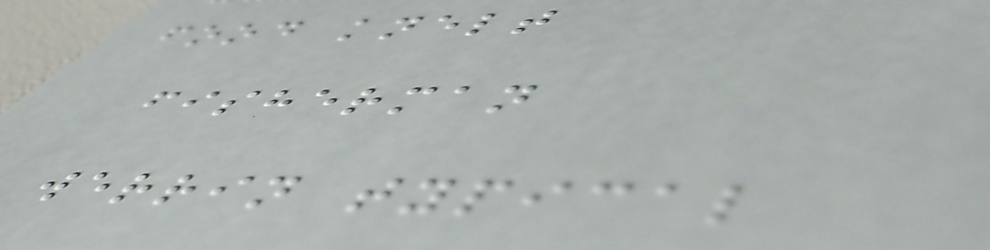food knelt
fisherman
werrin typical
